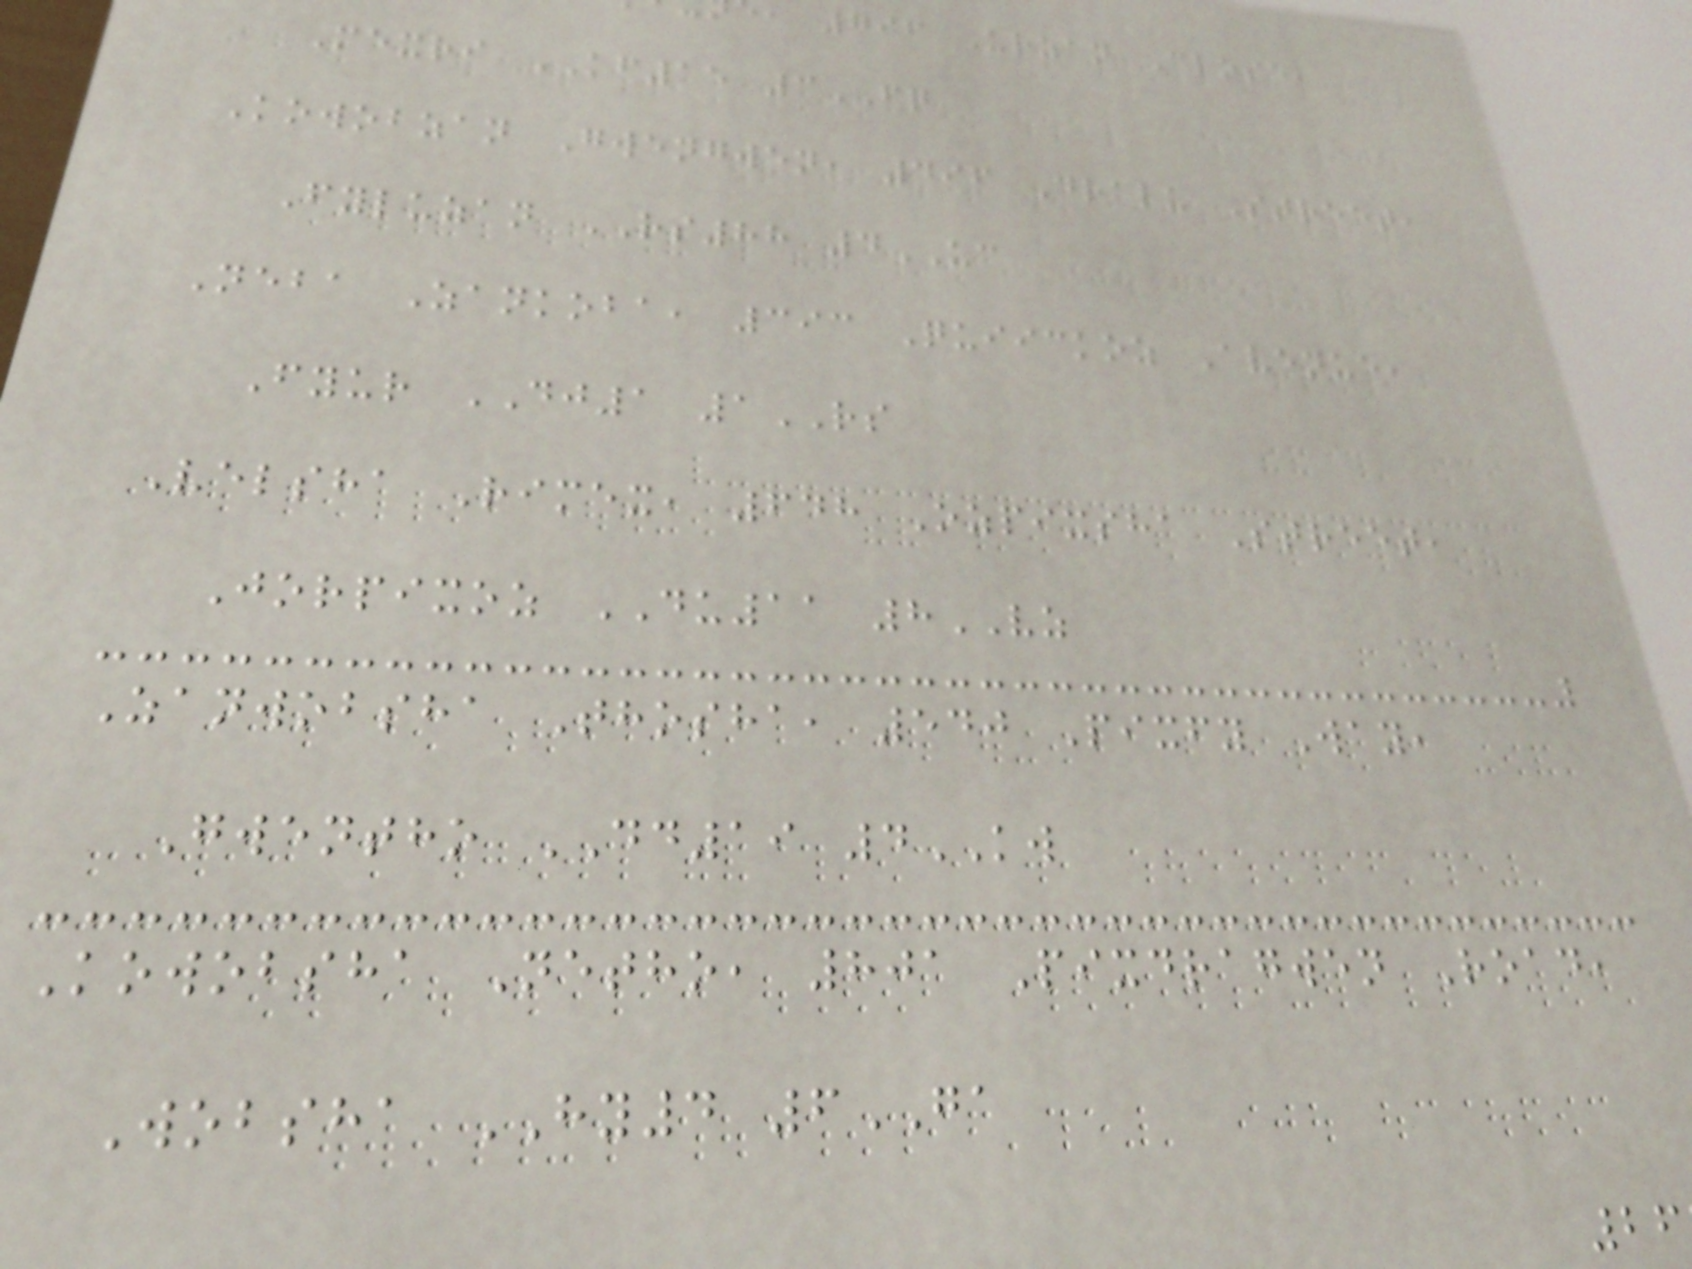, 796 Urzan Close,
Mexri KF15 3FQ
Kowobzan Gwengwen, 496 Dralu Street,
Fyluzan RS88 4UC
Neba Zankoba, 393 Quiickoz Avenue,
Fyur DJ1 1RS
Velsha Rimex, 648 Ozpixsha Street,
Jorpixoz DU11 8VZ
Zanwobsha Thosha, 540 Pixfy Way,
Gwentho DD19 4KW
Kowobsha Netho, 801 Pixdragwen Road,
Wobsha HY4 6GA
